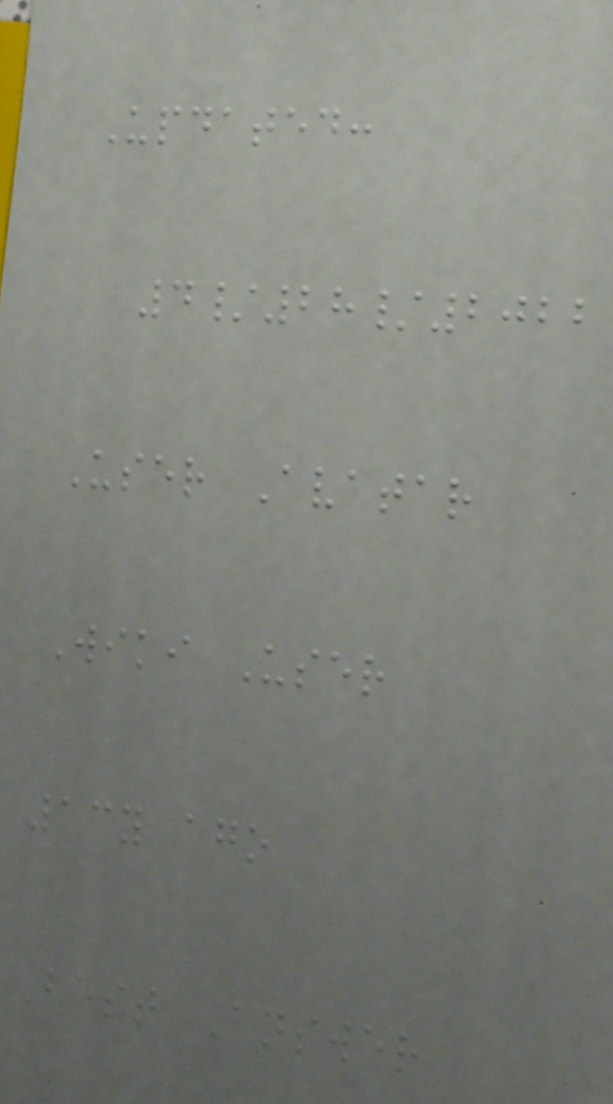Updated:
4/28/2022
User Avatar
Wiki User
13y ago
Best Answer
